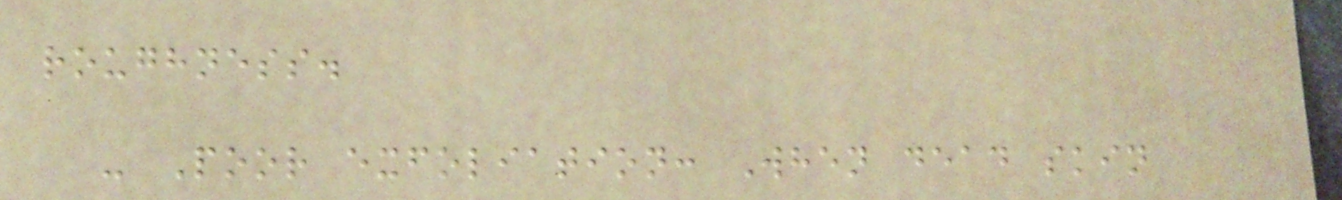roughness.
- Poor exfoliation: When dead skin
